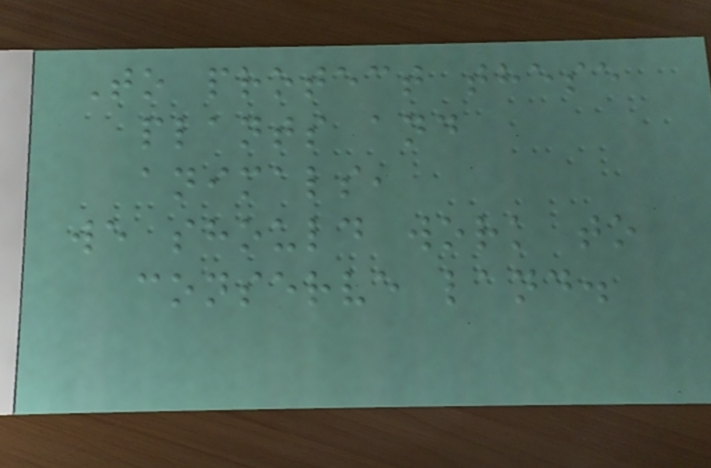To protect these
plants and
animals,
we should work to
conserve land.
